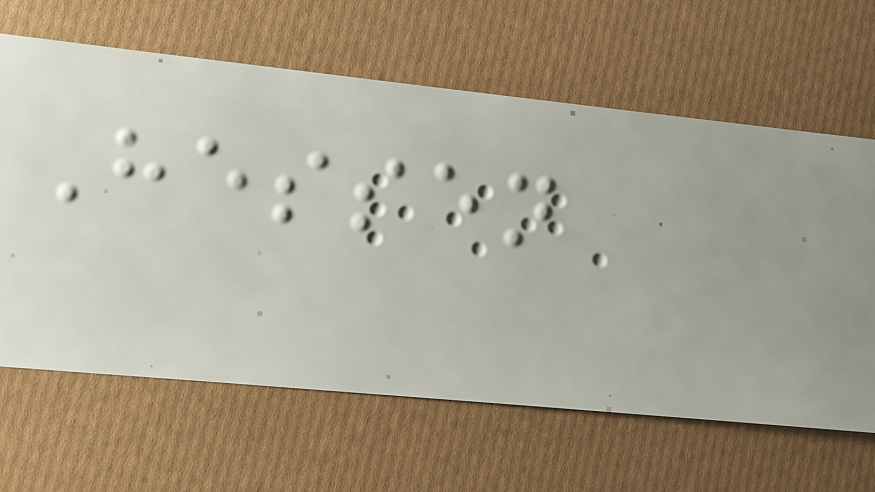Hessen
